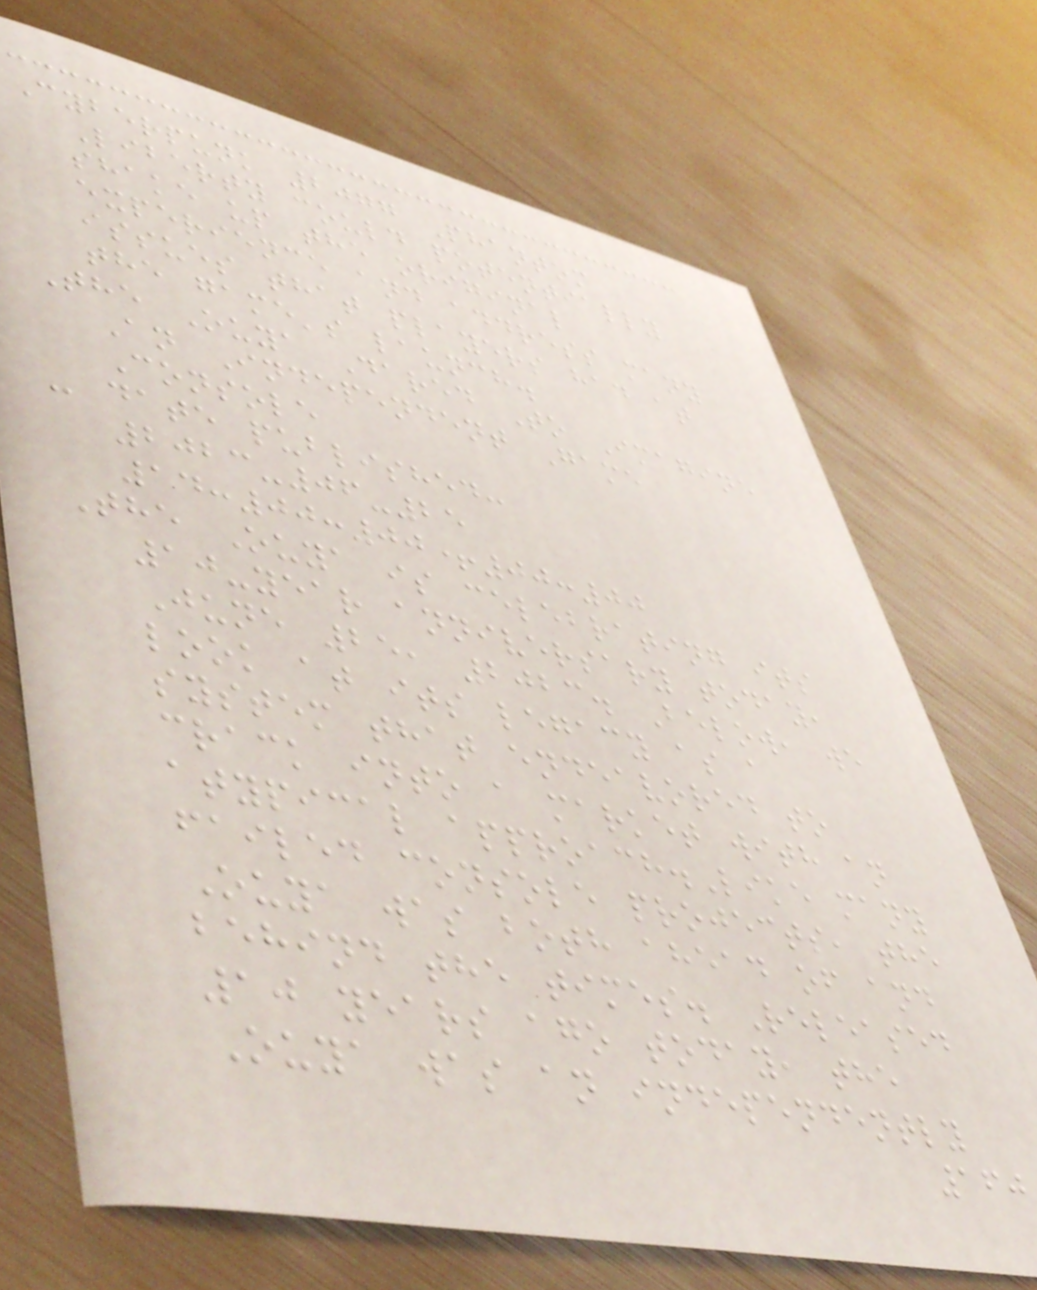Cyberpunk 2077 Phantom
Liberty could potentially
shake up the original
experience and address many
issues that players had at
the game's launch.
The Ouya Dared To Imagine
An Independent Game
Console
- date published:
2023-06-25
14:00:00+00:00
The Ouya is celebrating its
10-year anniversary today,
June 25, 2023. Below, we
look at its legacy as a
system that endeavored to
crack into a market with an
atypical approach.Like many
failed console projects, the
Ouya was both ahead of and
behind the times. Released
10 years ago today, the
Ouya was an independently
160
